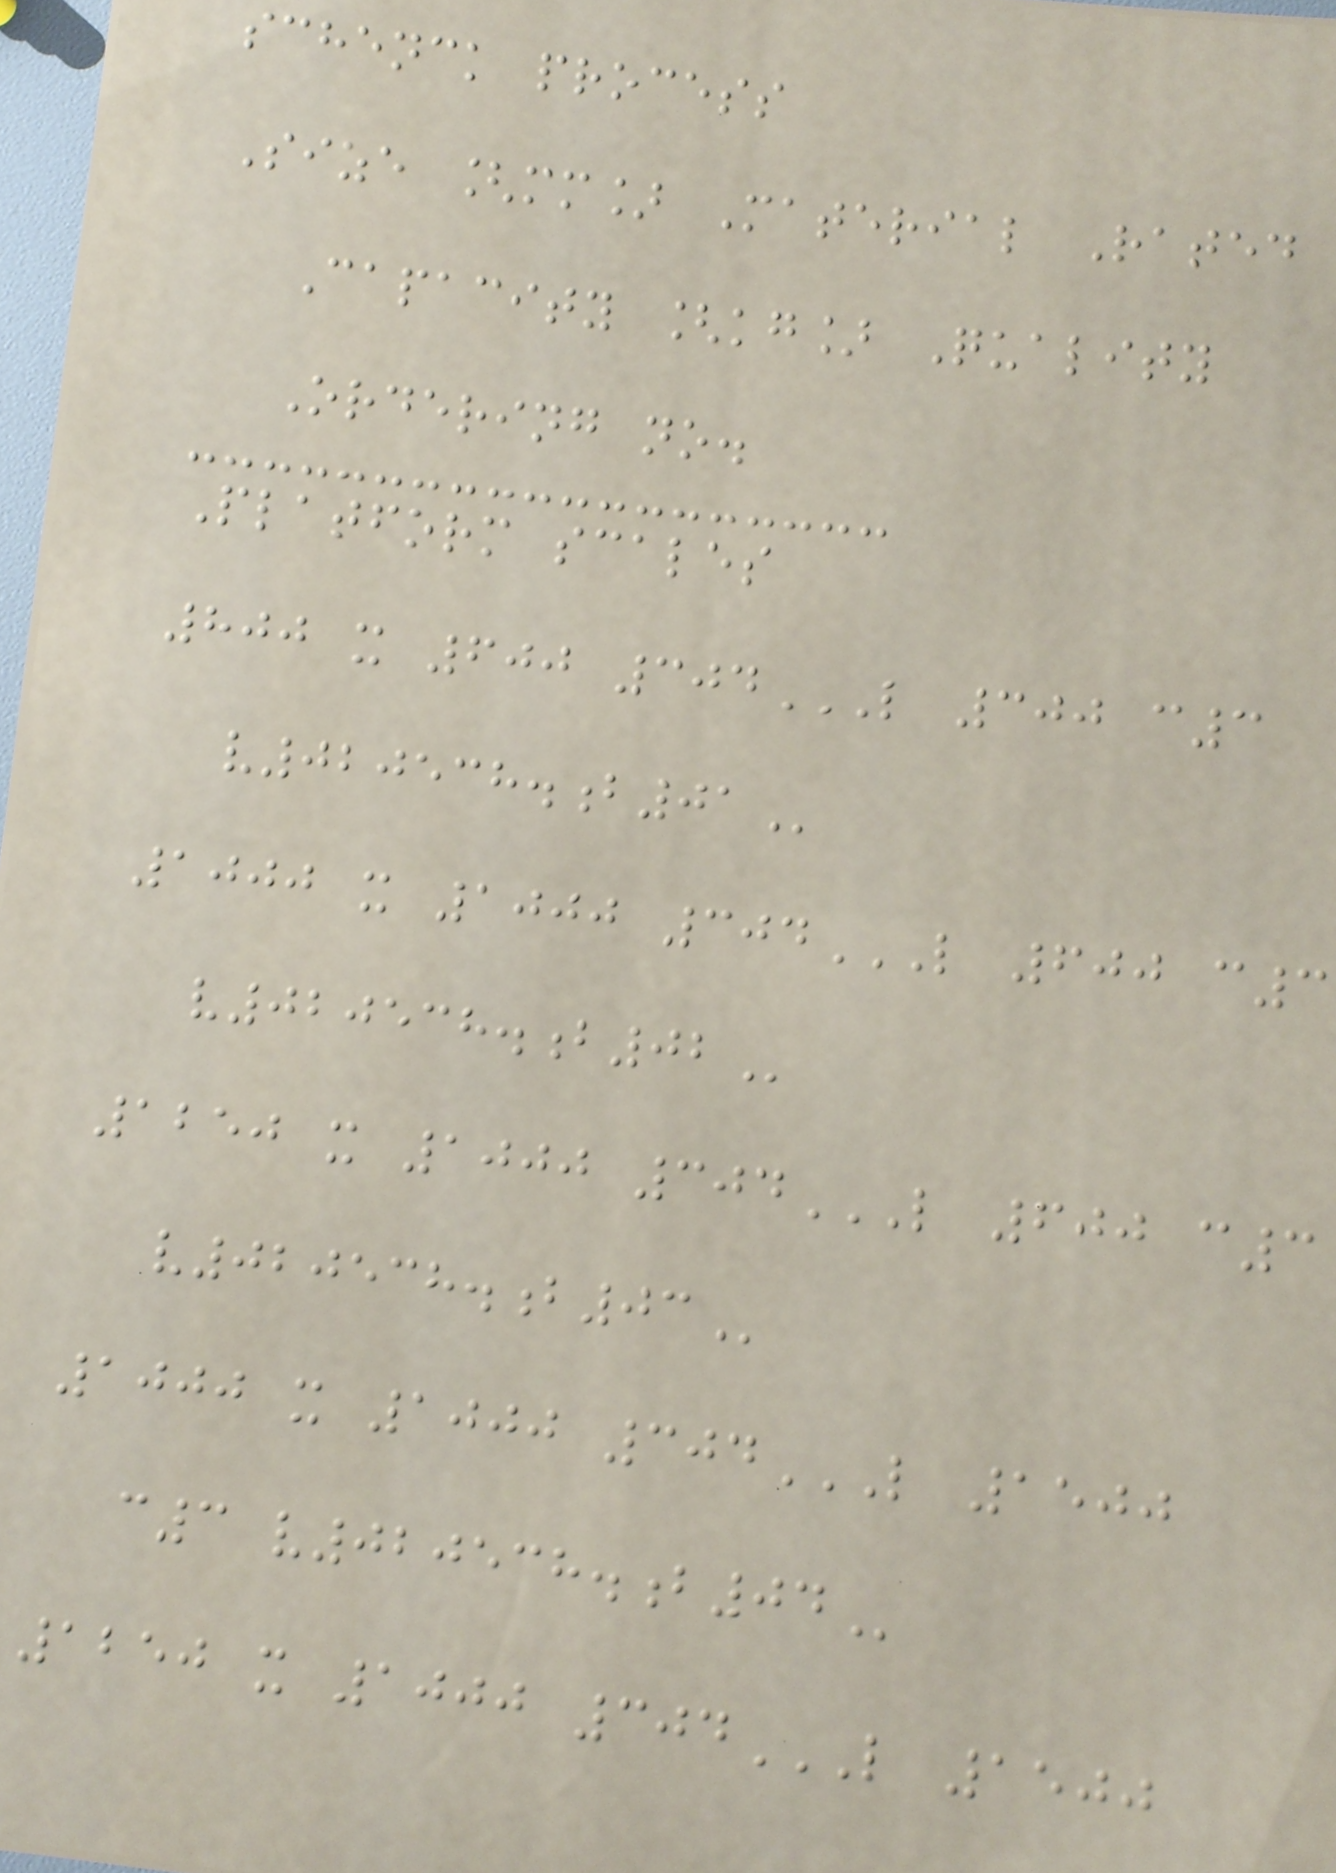schenck process
Size [mm] Material Rated
Capacity [kg] Quality
Ordering no.
Platform scales
800 x 600 304L 300 C3
V020538.B01
1000 x 1000 304L 600 C3
V020538.B02
1250 x 1000 304L 600 C3
V020538.B03
1000 x 1000 304L 1500
C3 V020538.B04
1250 x 1000 304L 1500
